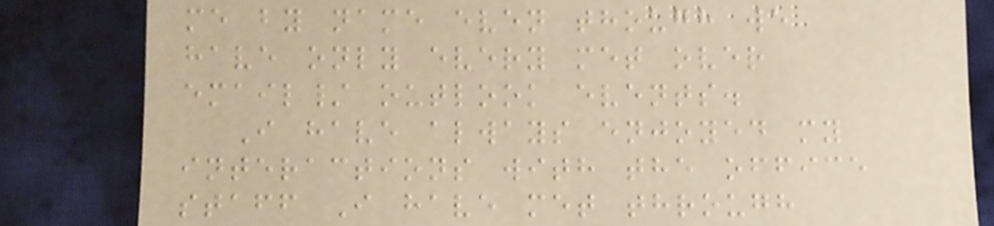me by name even though we
have only every met over
email/ outlook events.
I have always enjoyed my
interactions with the office
staff I have met through
